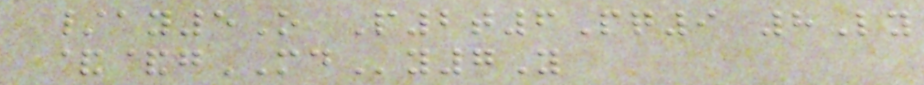/ay5O P2t6Pq9 8Ly
&&gMDy7Y
